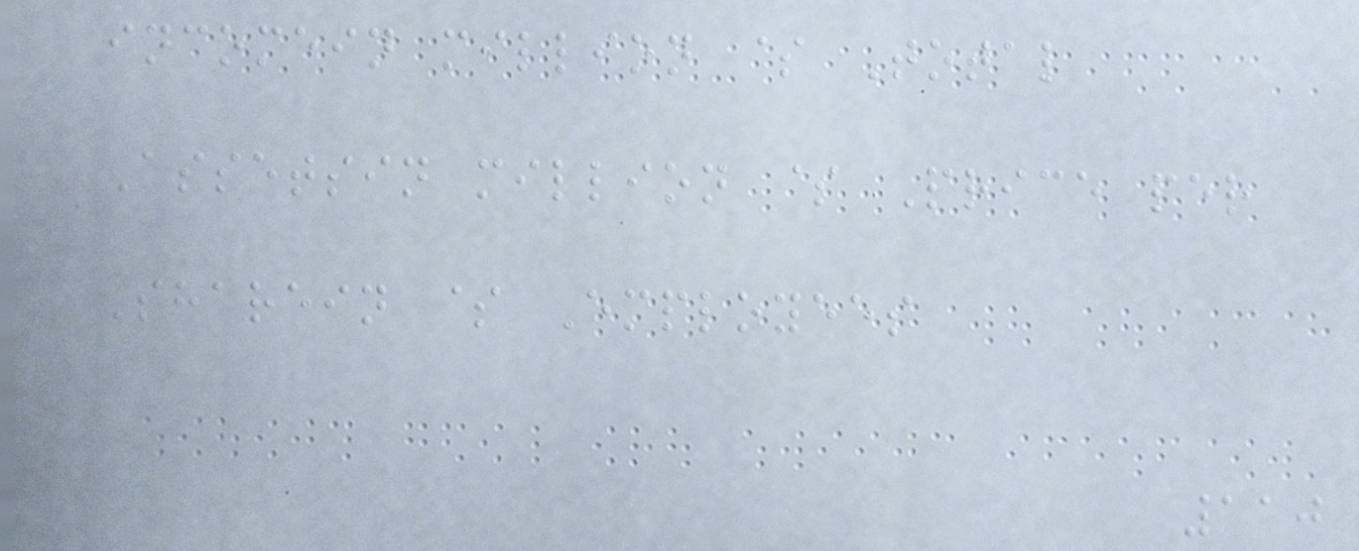incomein million $ Total
Assetsin million $ Price per
Sharein $ Employees
110
